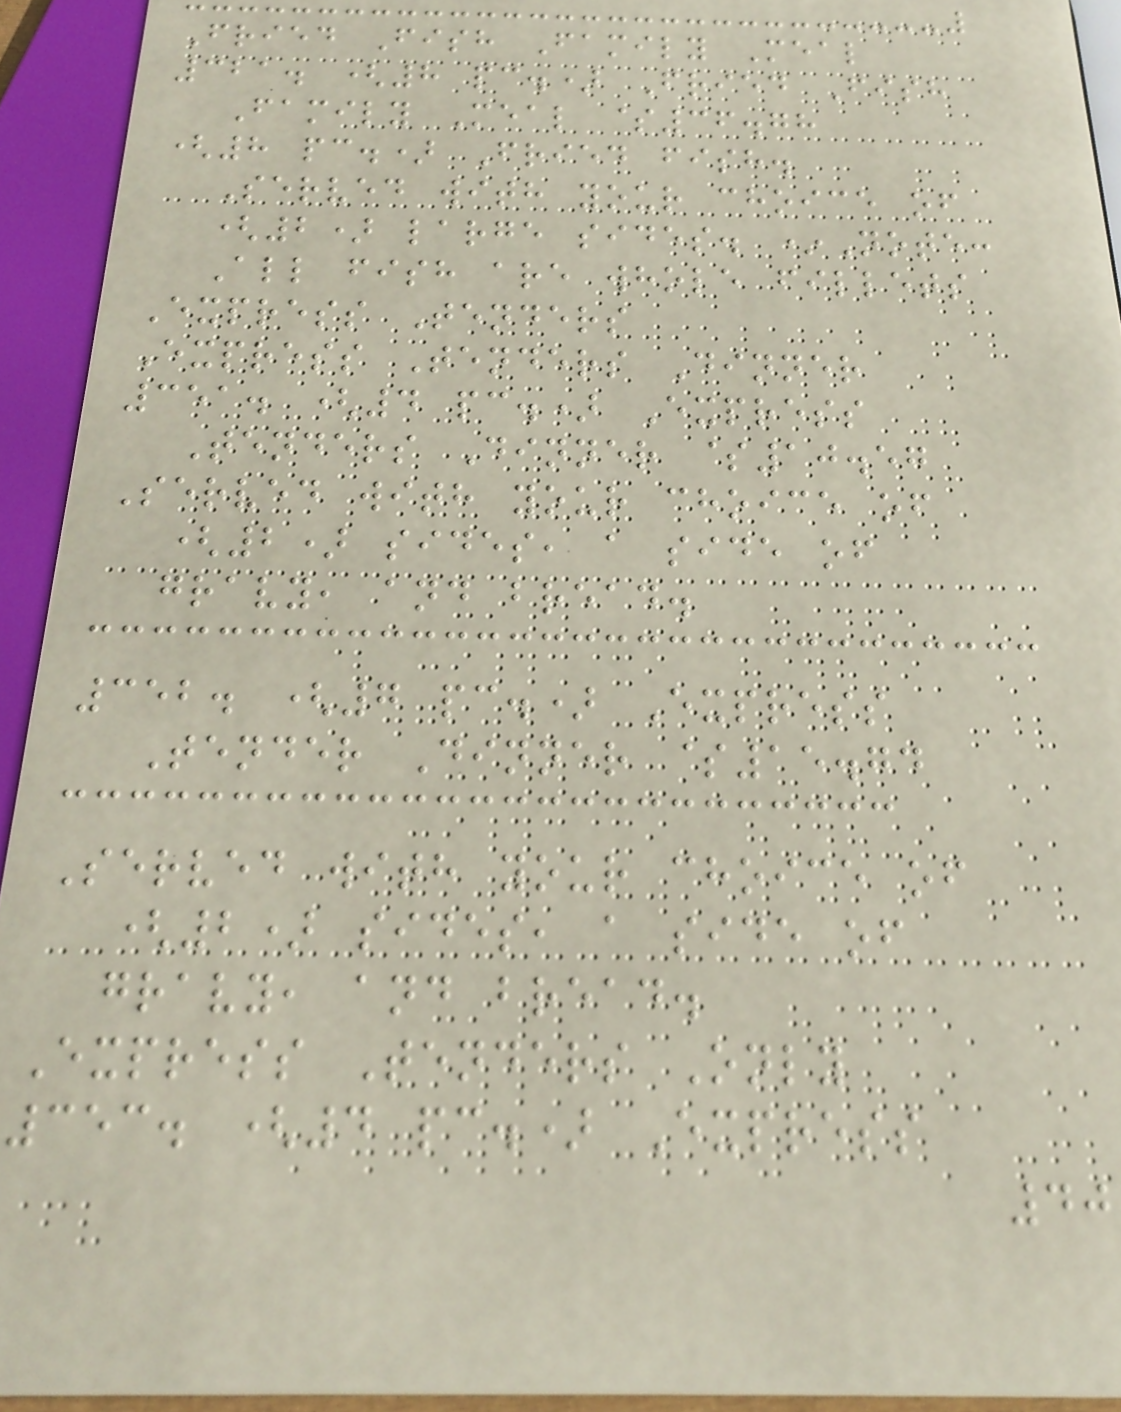Fried Fish Family Meal
321. (8 pc.) Fried Fish
Family Meal $36.78
(8 pc.) Fried fish.
Served with your choice of
(2) large sides. *Note:
All fish are whole fillets
Express Tenders
Express Tenders Dinner
351. (4 pc.) Express
Tenders Dinner $10.57
Served with your choice of
(2) sides, a side of
gravy, and bread.
352. (7 pc.) Express
Tender Dinner $15.74
Served with your choice of
(2) sides, a side of
gravy, and bread.
Express Tenders Only
353. (4 pc.) Express
40
